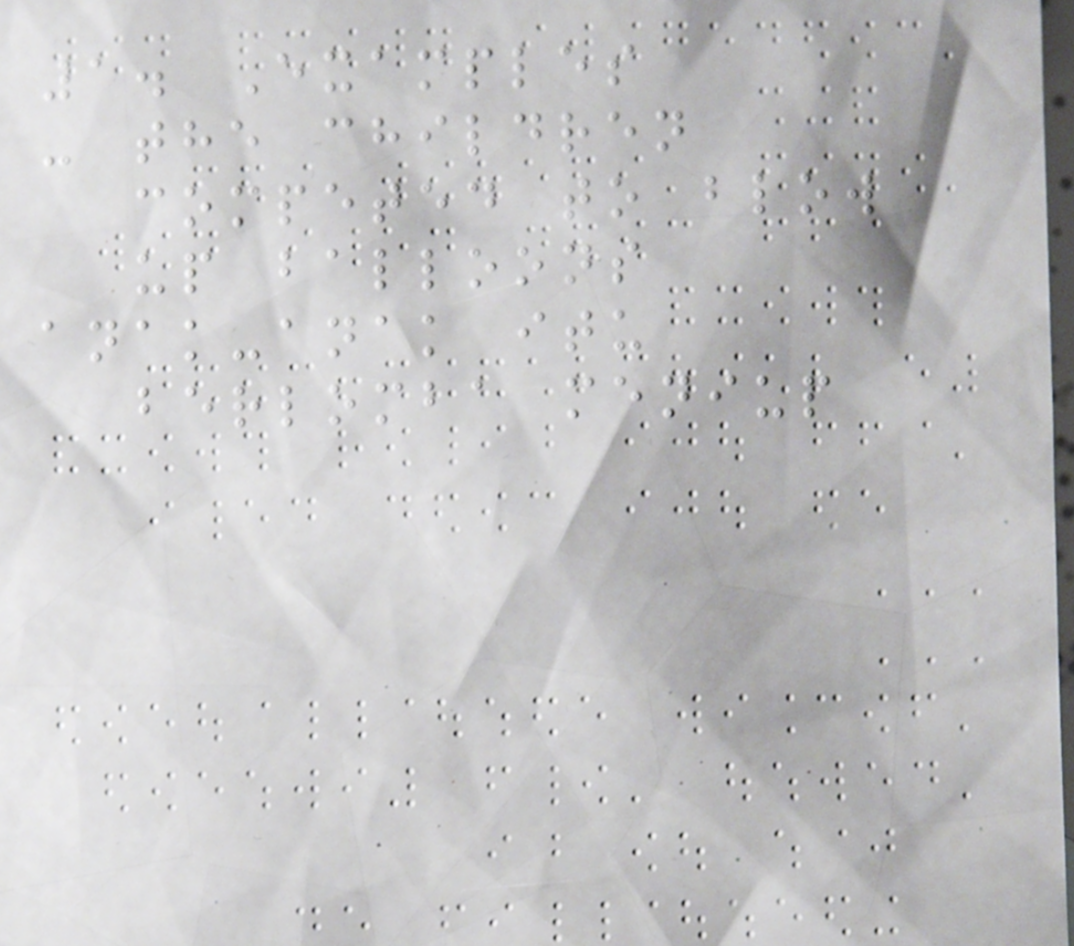1. Examples
- the children
competed to blow
up balloons
anak-anak itu
berlomba meniup
